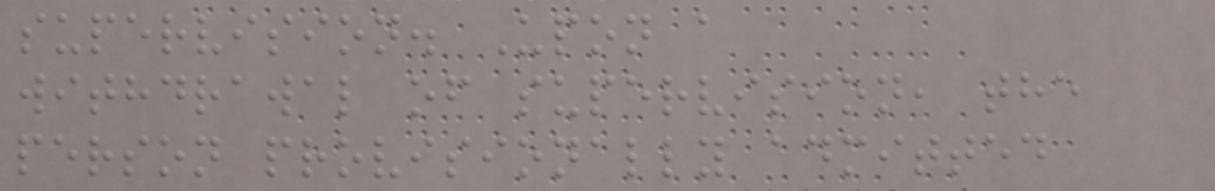supervision. Upon a
withdrawal of supervision, the
person provisionally admitted
